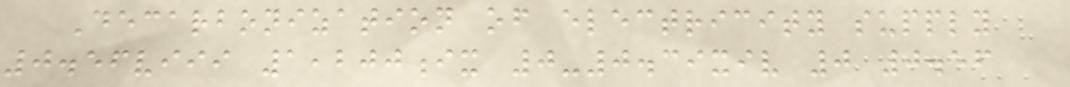Decarbonization of electricity supply
0.56viii 1,200ix 0-0.39xiv 0 0.56
